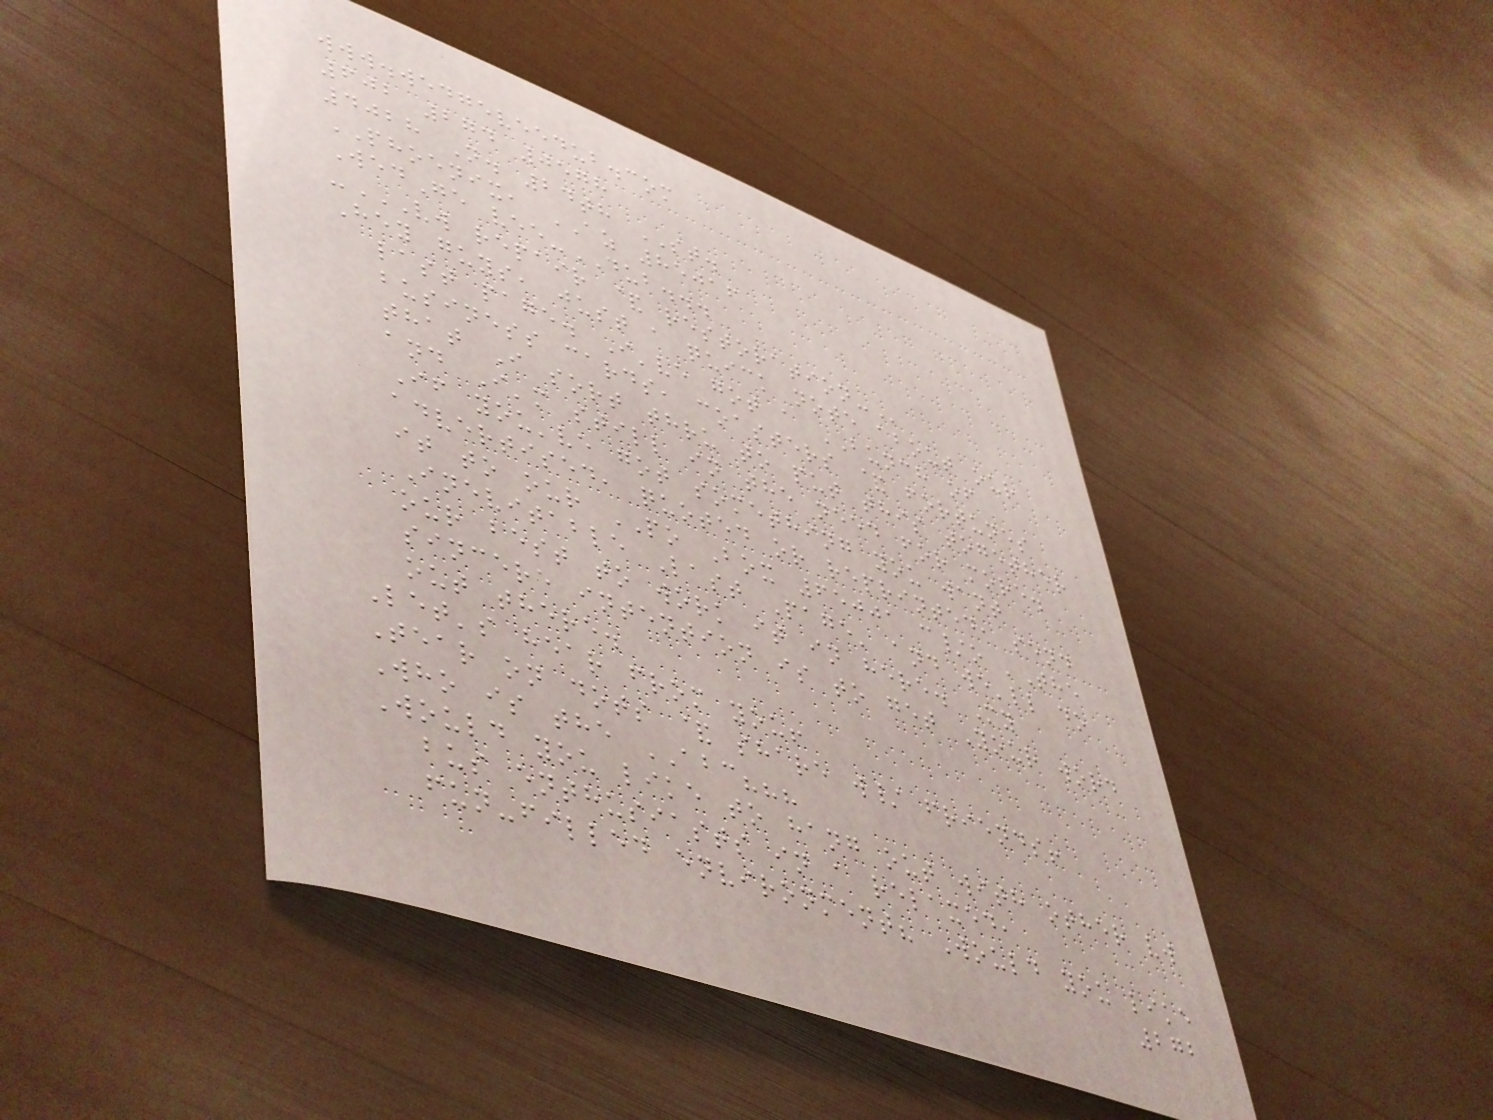www.wedgeveedub.com
602 274 0578
4028 N. 24th ST.
PHOENIX, AZ 85016
WedGe vee-DUB...
-VW REPAIR & RESTORATION-
Hey guys, just a quick note about our
last page. I've got a BUNCH of
business cards, coasters & fortunes
that I sort thru to put this together
and I'm still in the need for more.
If you've got something you want
advertised, quoted or reprinted, send
it to our PO Box 65001 c/o 'The
Inevitable Last Page' and we'll do
our best to work it in here. My
sincere intention is to get Your word
out there.
Let's hear from you!
Tear on dots & share w/ friends!
Who is the ABC???
Would you like to hang out with other vw
bus enthusiasts in a relaxed,
fun-filled environment? Would you like
272
